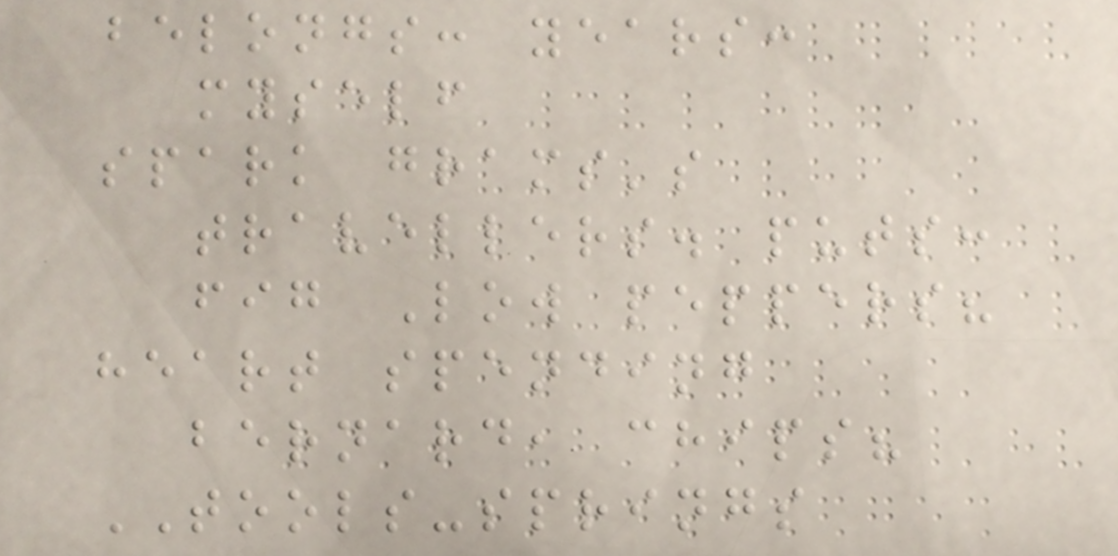belongs: years:
myself
spark grams's
travellers. puts:
fig Low peppers?
heart spending
bernard, chips?
TOOLS-springs
